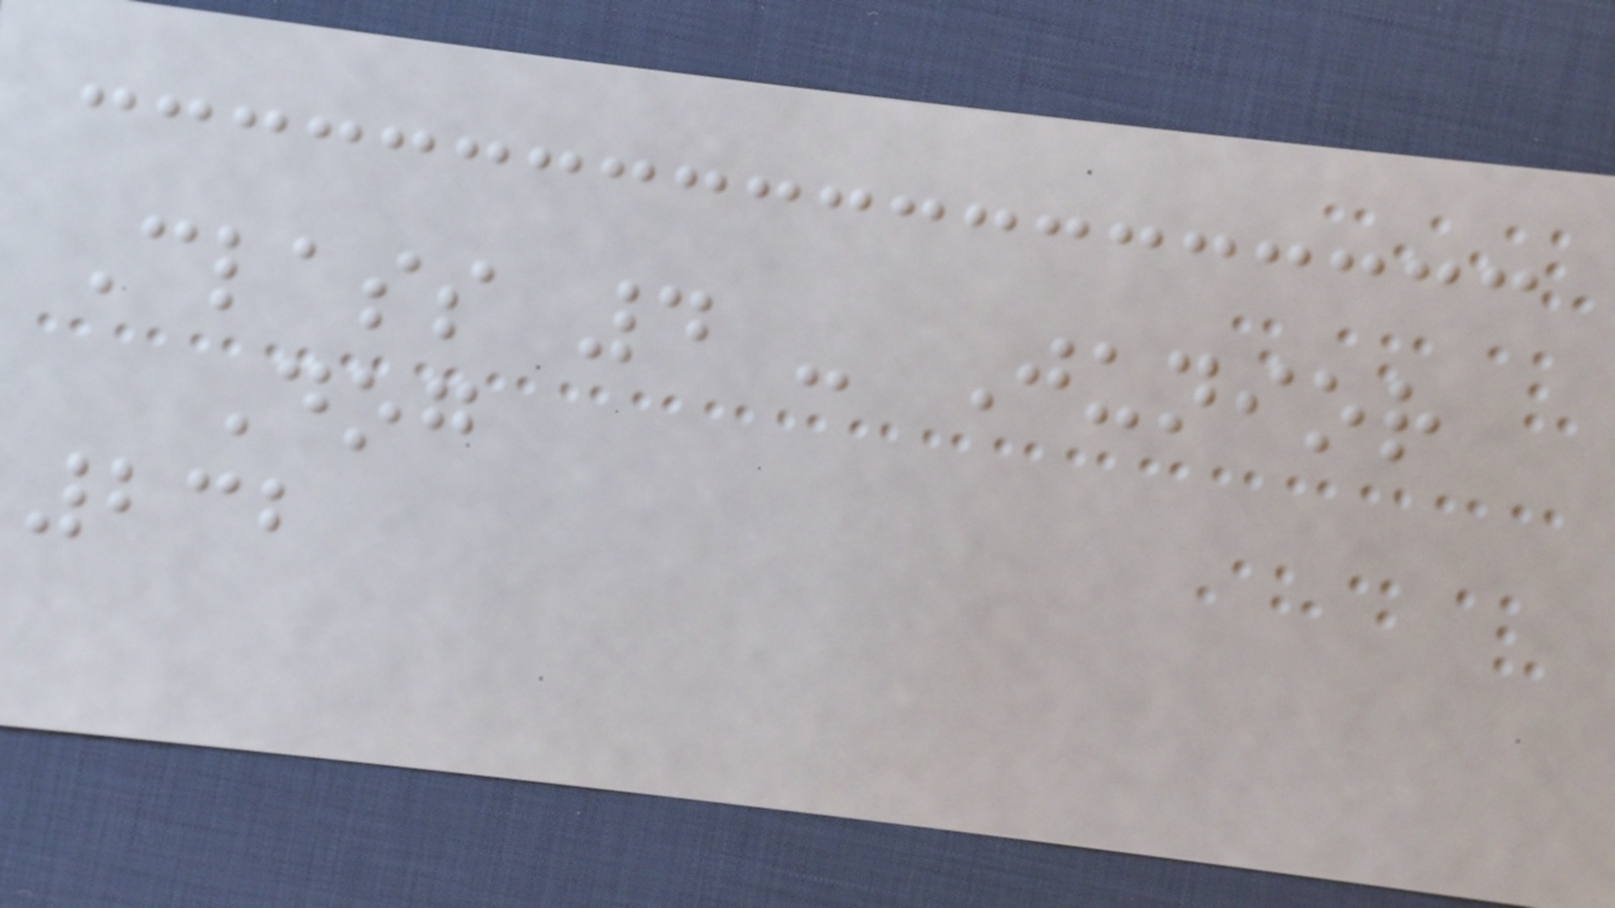Class 4 - Junior
Dog
232
